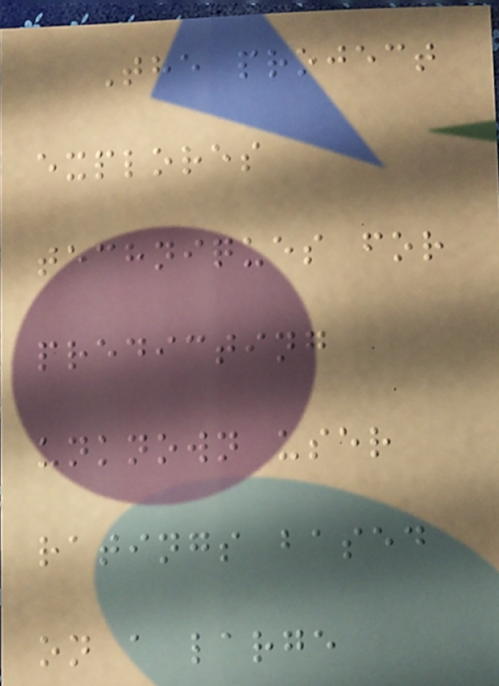The project
explores
techniques for
predicting
unknown user
ratings based
on a large
